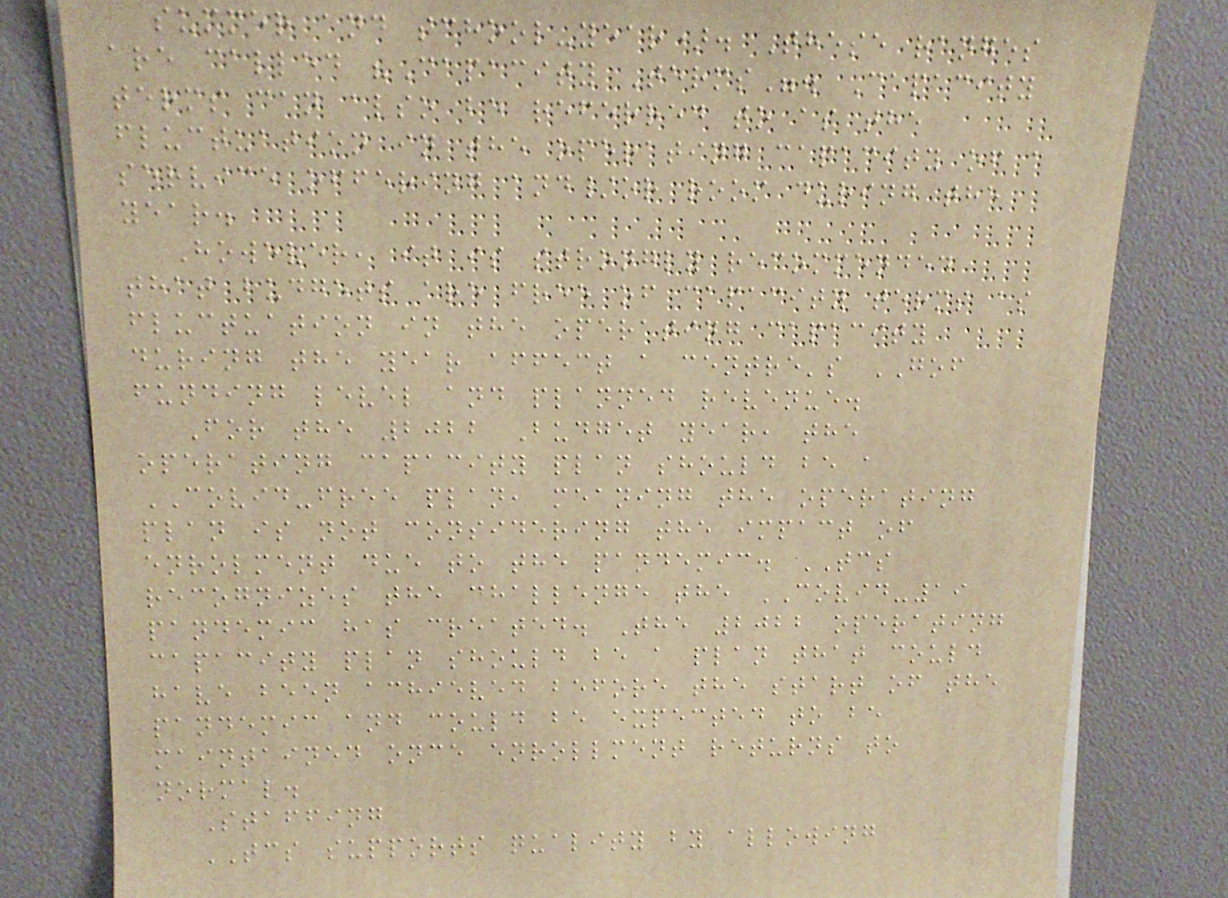summer and school-year). These ranges
are called "Capacity Terms". Capacity
terms can also be referred to as the
fluctuation in the operating capacity of a
service offering and/or room during the
year.
However, it is strongly recommended
that budgets are free of capacity terms as
fluctuation in the operating capacity
during the year affect a centre's GOF
funding level and planned revenue.
For the 2022 Budget year, the
operating capacity plan should be a
COVID-free plan, meaning the operating
plan is not considering the impact of
enrolment due to the pandemic. TCS
recognizes the challenge the COVID-19
pandemic has created. The 2022 operating
capacity plan should be a plan that could
have been achieved before the start of the
pandemic and could be expected to be
maintained once enrollment returns to
normal.
Staffing
TCS supports quality by allowing
